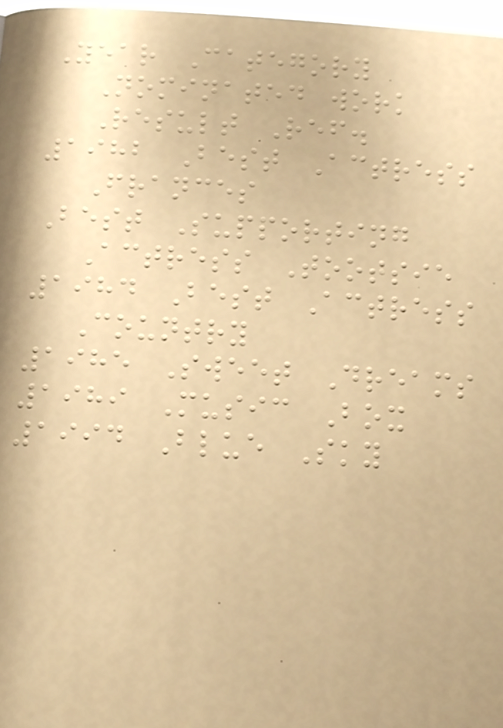Year Category
Nominated work
Result Ref.
1982 Best Actress
Frances
Best Supporting
Actress Tootsie
1984 Best Actress
Country
1985 Sweet Dreams
1989 Music Box
1994 Blue Sky
